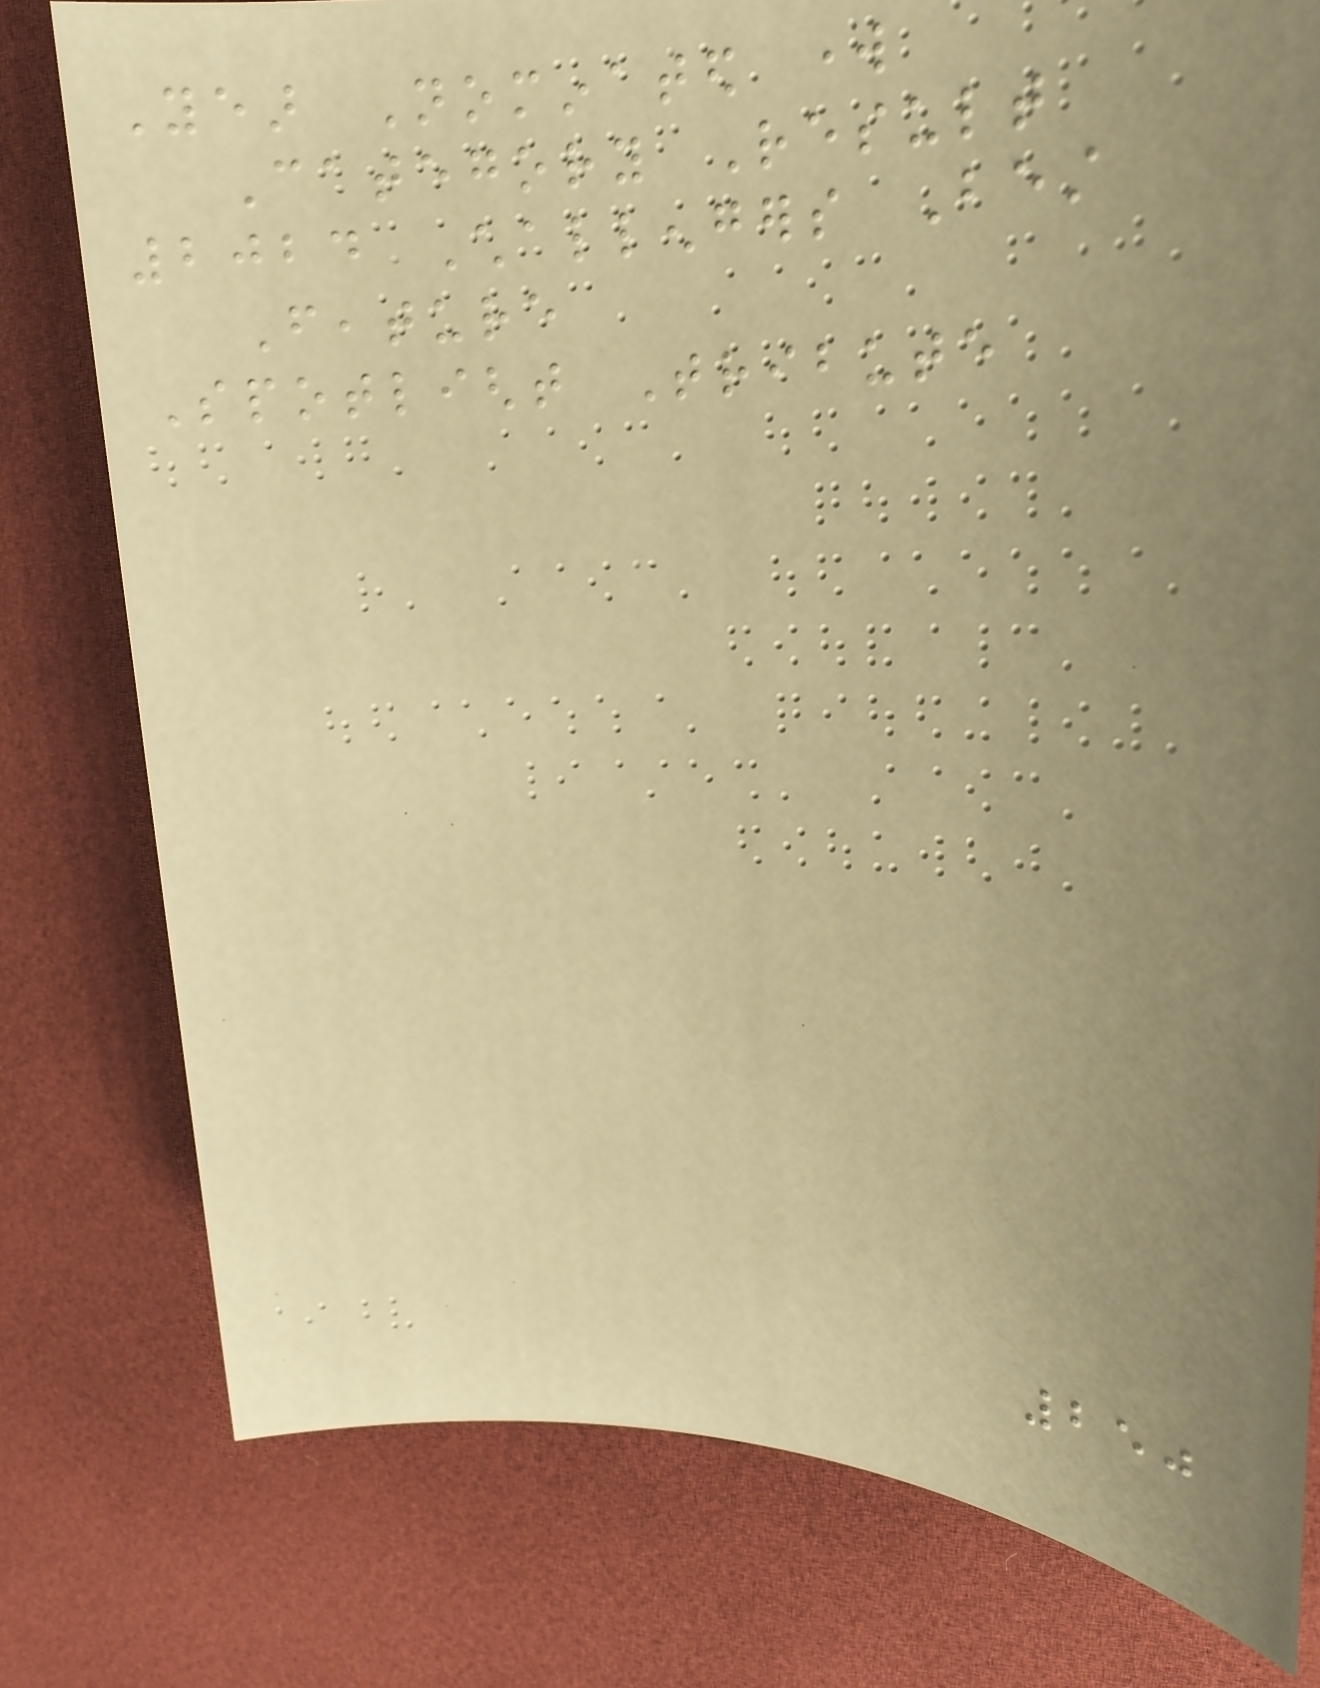Year Nominated work
Category Result
2024 Challengers Best
Feature
Spotlight Tribute
250
